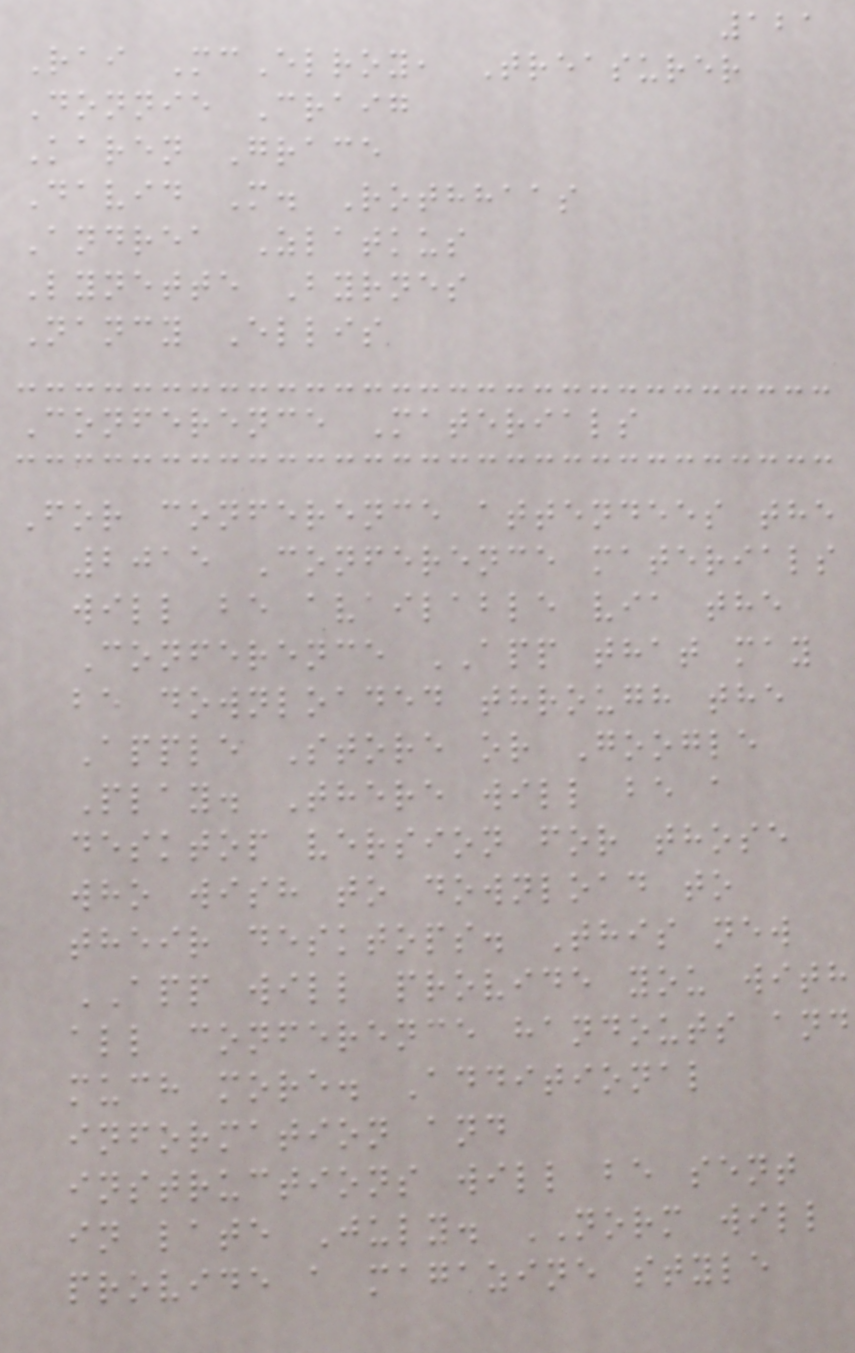121
Rai McElroy, Treasurer
Donnie Craig
Karen Grace
David M. Rothhaas
Andrea Zlatkus
Lynette Byrnes
Nancy Ellis
Conference Materials
For conference attendees the
2015 Conference materials
will be available via the
Conference APP that may
be downloaded through the
Apple Store or Google
Play. There will be a
desktop version for those
who wish to download to
their desktops. This new
APP will provide you with
all conference handouts and
much more. Additional
information and
instructions will be sent
in late July. NORM will
provide a magazine style
